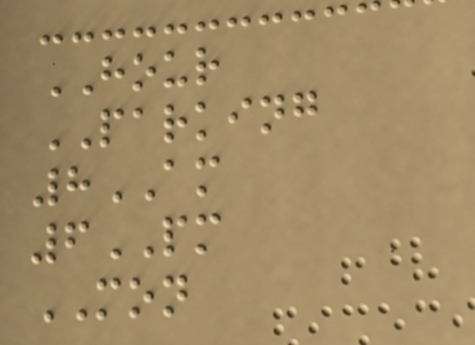HOUR
PARKING
8AM
6PM
MON
